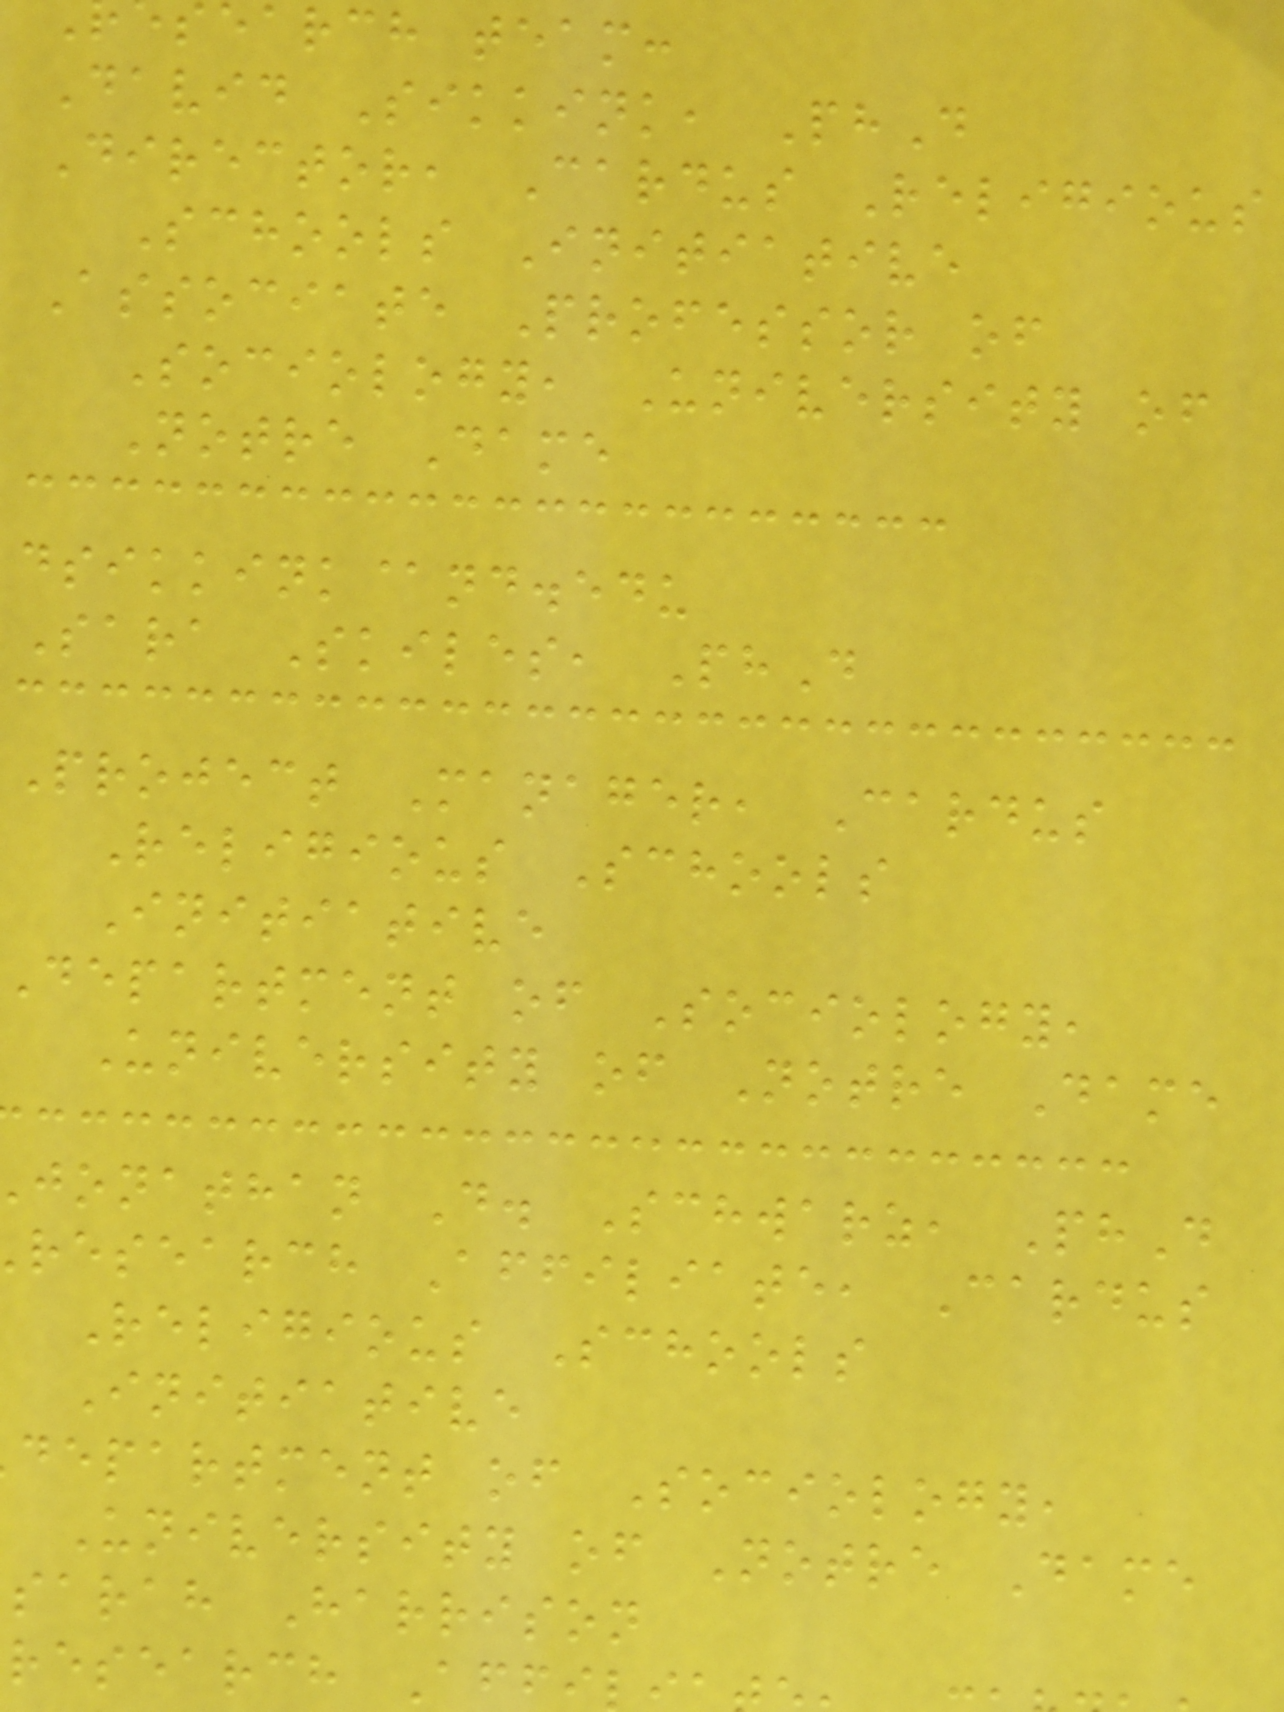earch team:
David Sikkink, PhD
Director, Cardus Religious
Schools Initiative
Associate Professor of
Sociology, University of
Notre Dame
dsikkink@nd.edu
Sara Skiles, PhD
Project Manager, Cardus
Religious Schools
Initiative
department of Sociology,
University of Notre Dame
jonathan D. Schwarz, PhD
research Affiliate, Cardus
Religious Schools
Initiative
department of Sociology,
University of Notre Dame
sarah Harrison
research Aff
